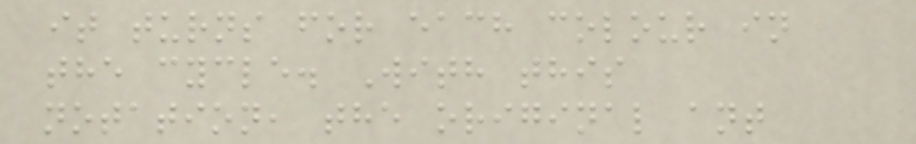it turns for each colour in
the cycle. With this
notation, the original ant
